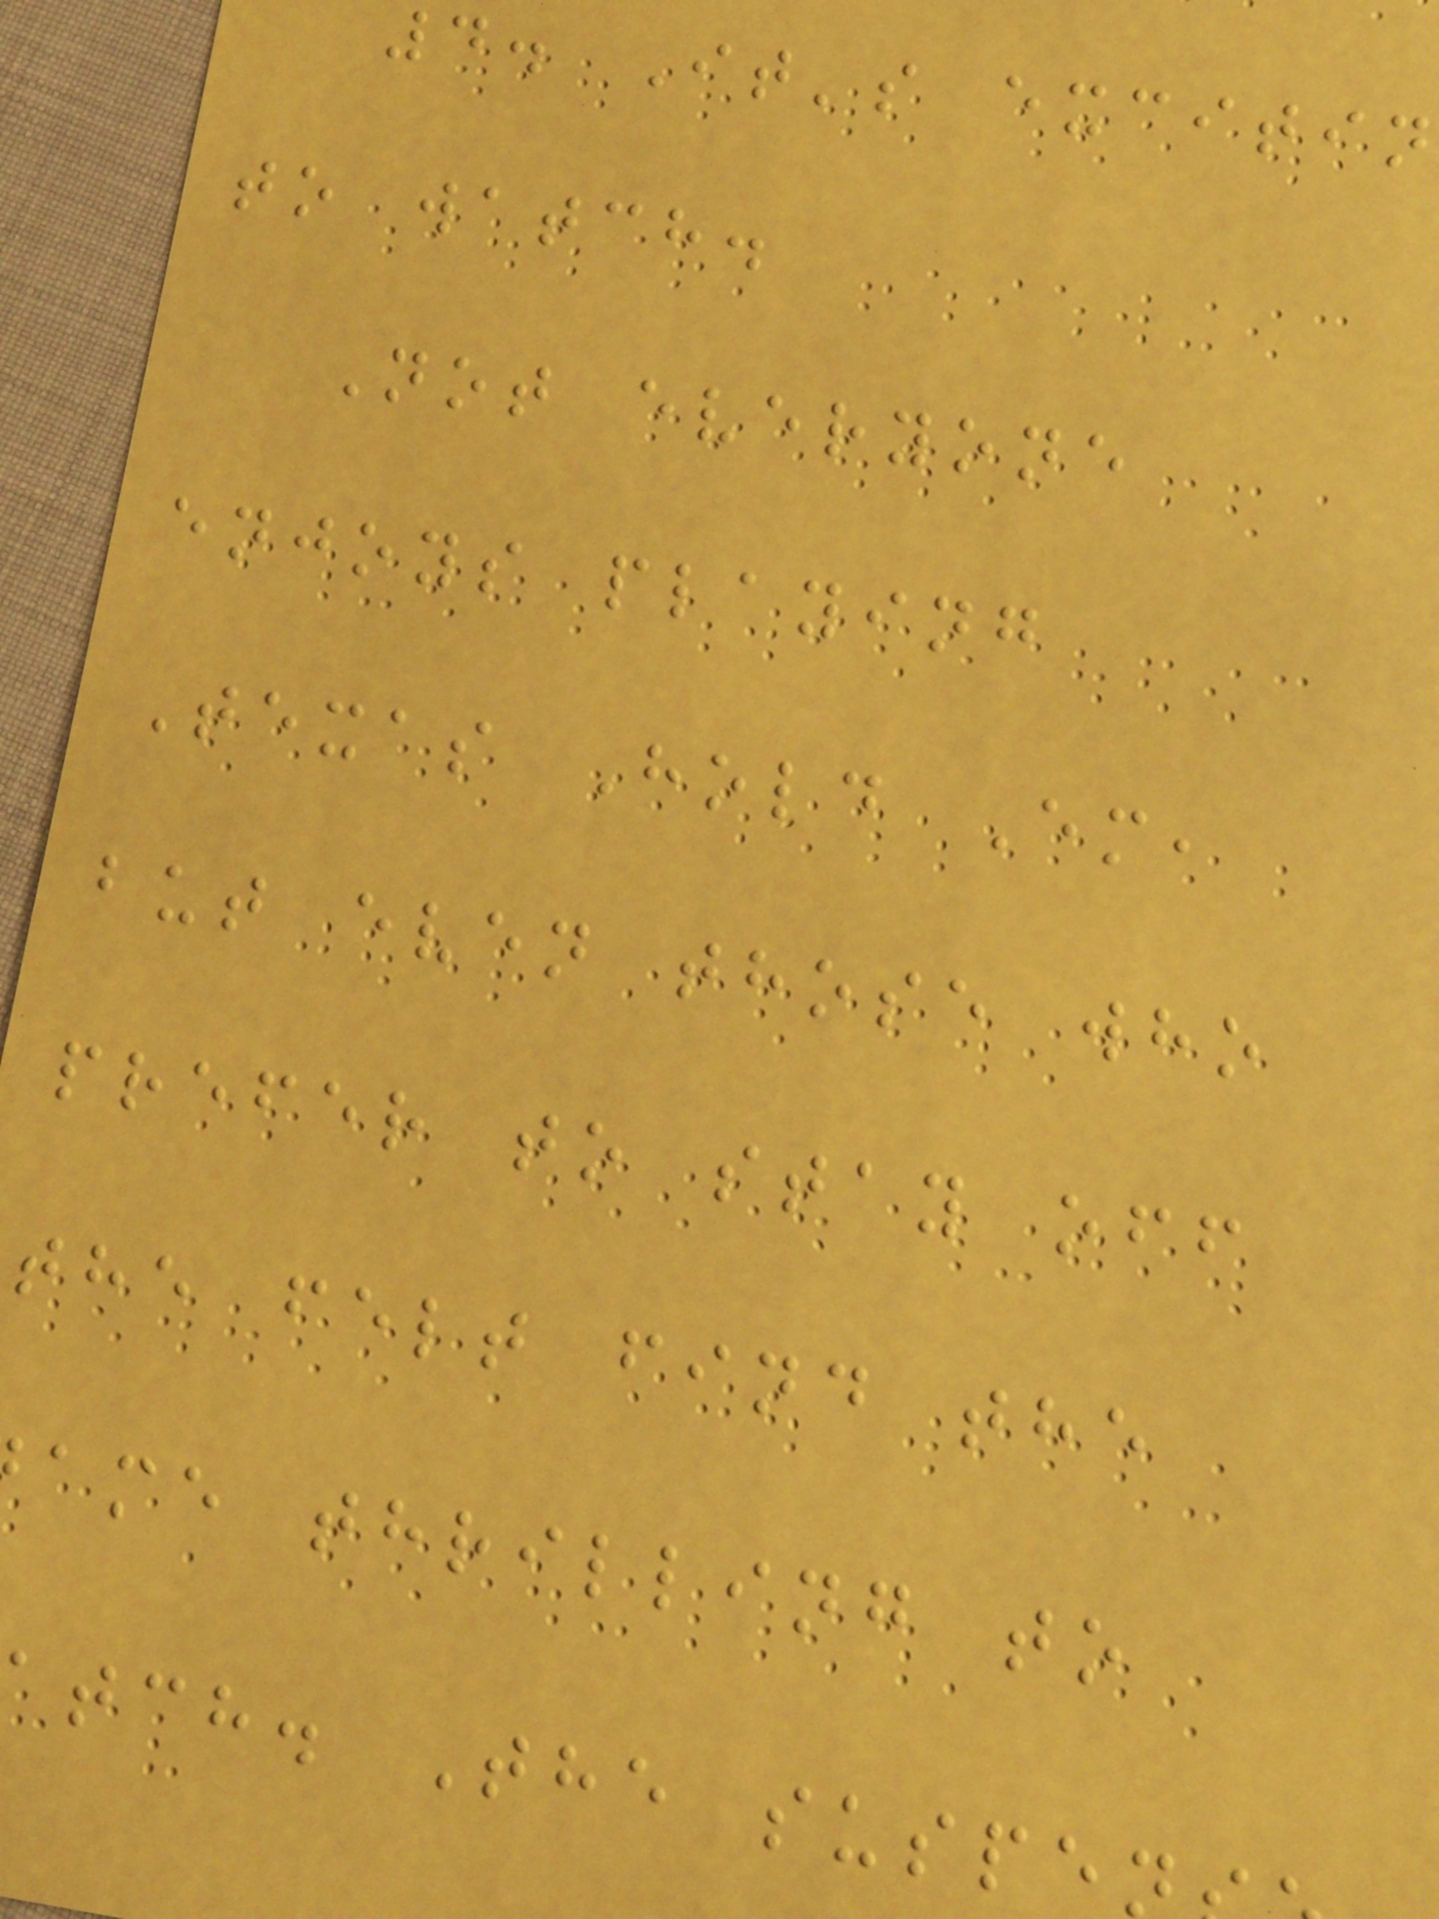4. It's excitin
to watch.
Not everyone
enjoys playing
Texas Hold Em,
but even those who
prefer to stay off
the felt find the
ame thrilling to
tch. The suspe
